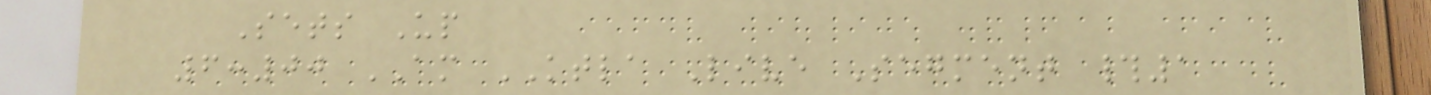Sets Up
6:00 AM KTLA Live Segment #1
